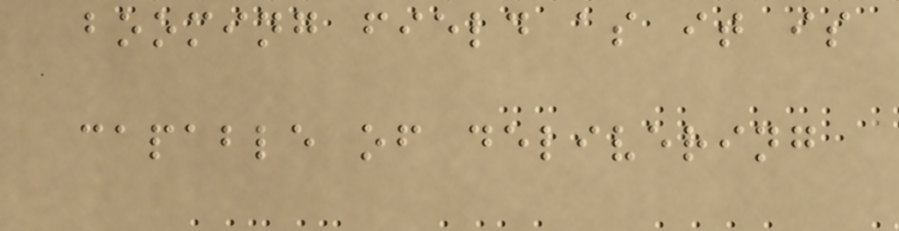booming field as it is
capable of delivering
